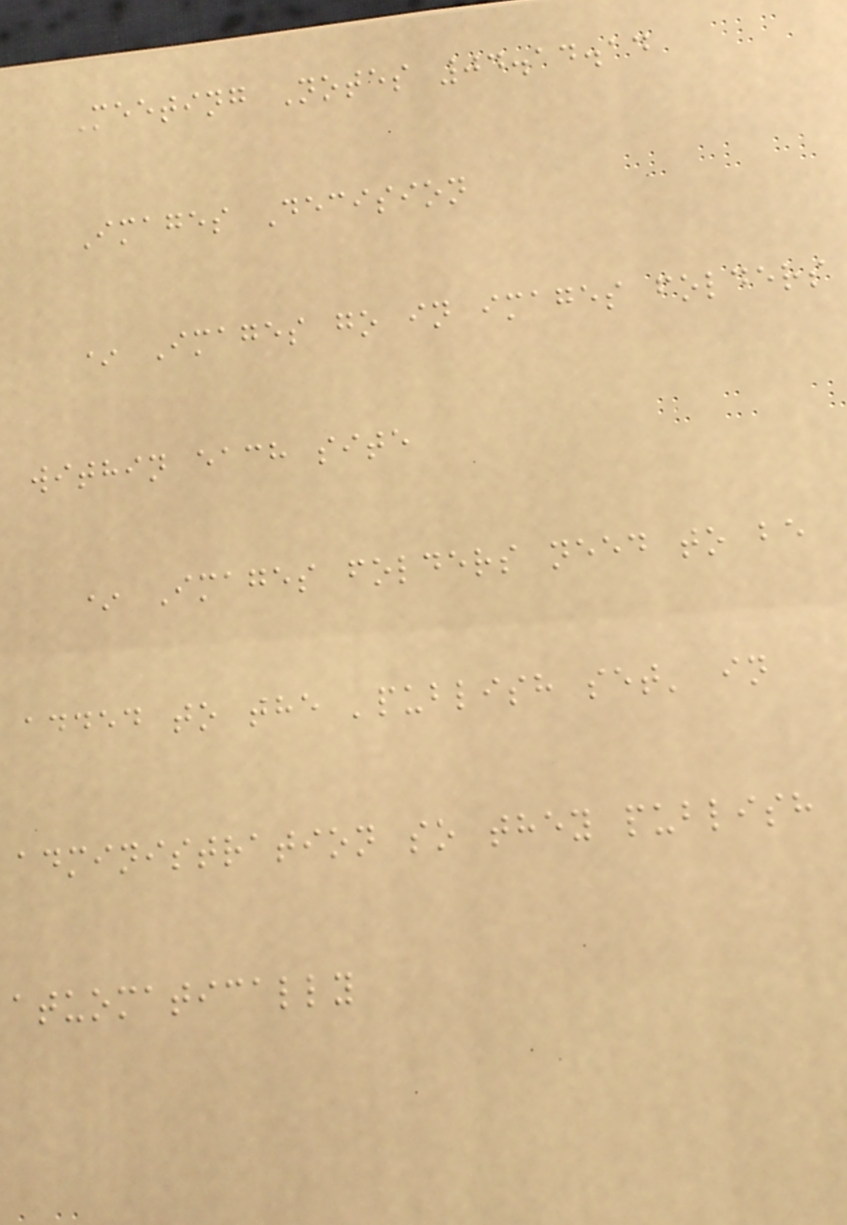Meeting Notes 04.14.14
Images Decision
* Images go in images folders
within each site
* Images folders need to be
added to the 'publish set' in
administration so they publish
atuomatically
